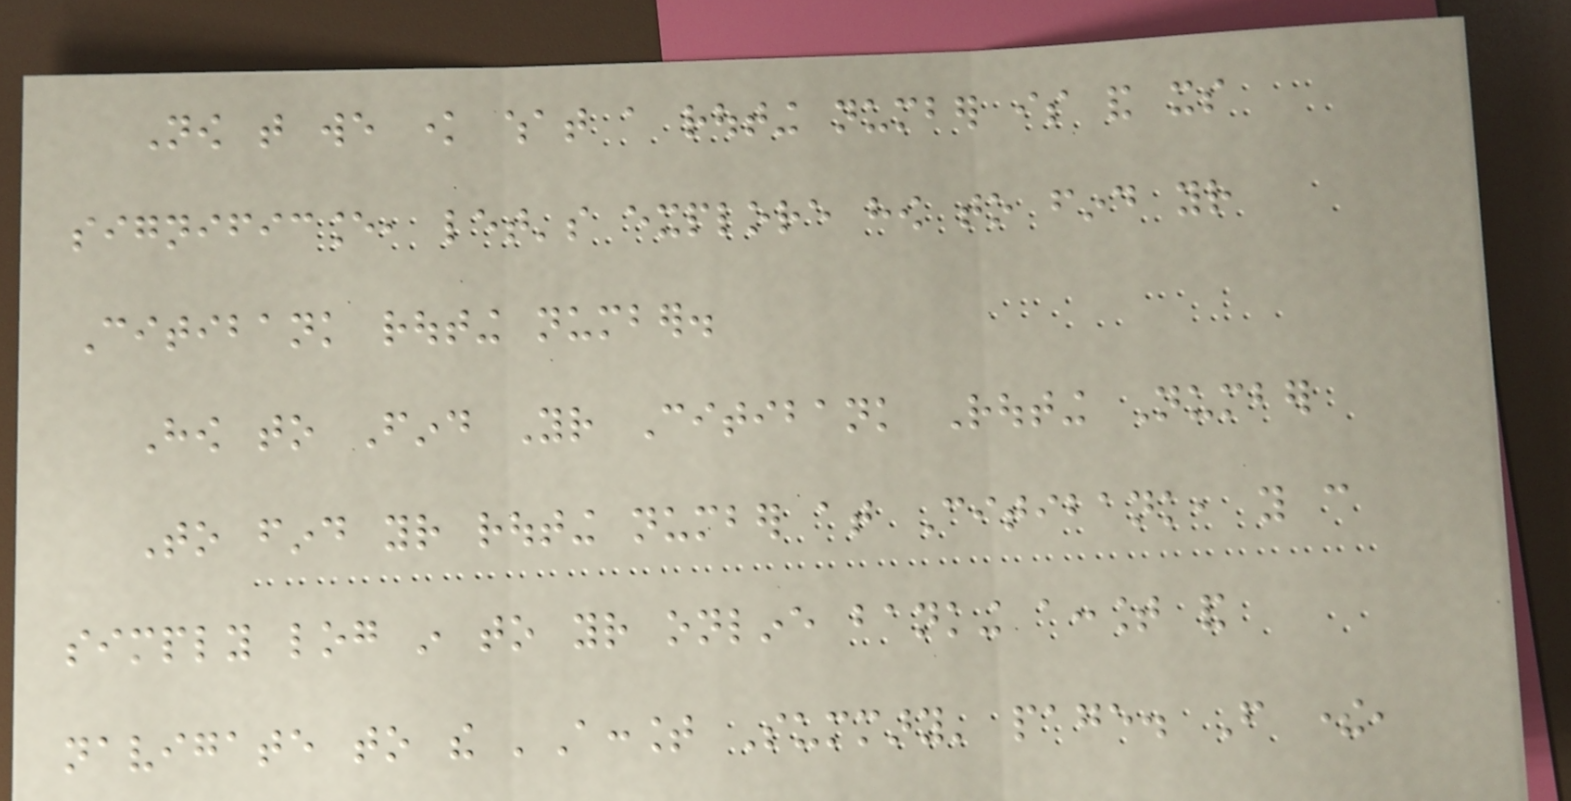Now that we know what a routing number is and its
significance, let's explore how to find your
Citibank routing number.
How to Find Your Citibank Routing Number
To find your routing number at Citibank, you can
simply log in to your online banking account and
navigate to the 'Account Summary' page. From there,
